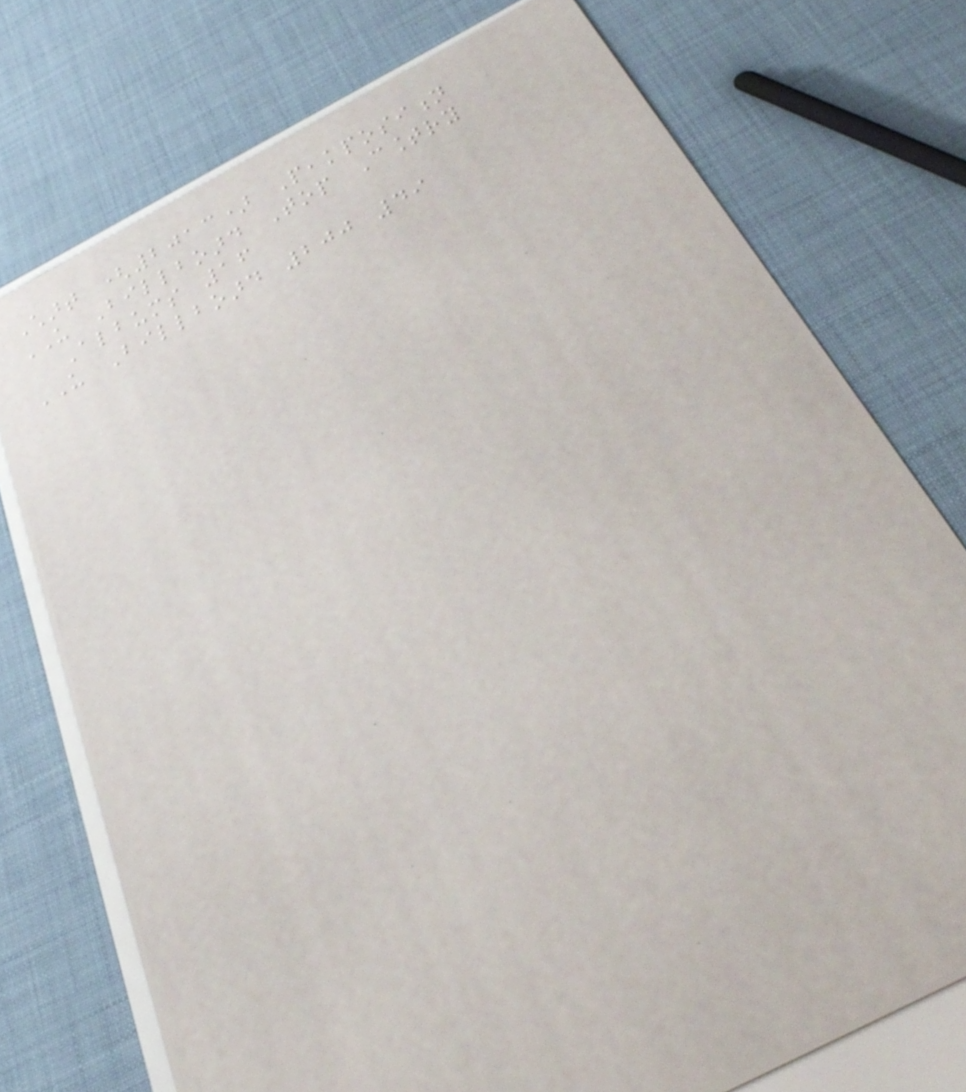Chart (2013) Peakposition
US Billboard Top Country
Albums 16
US Billboard 200 49
